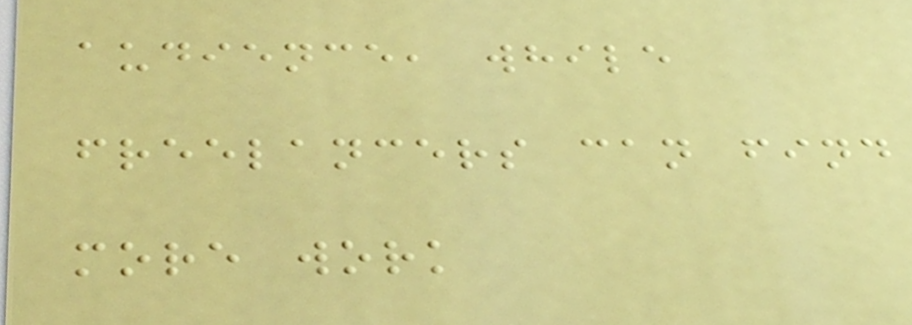audience, while
freelancers can find
more work
